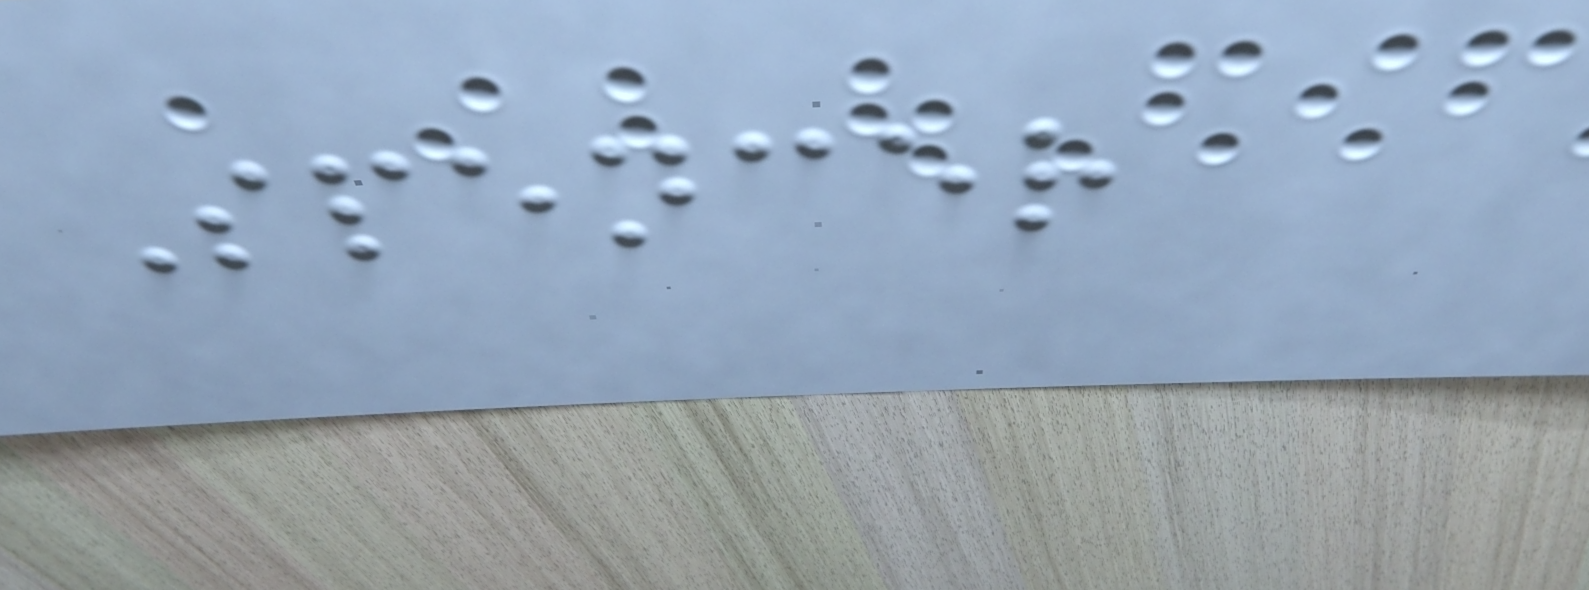Spencer
